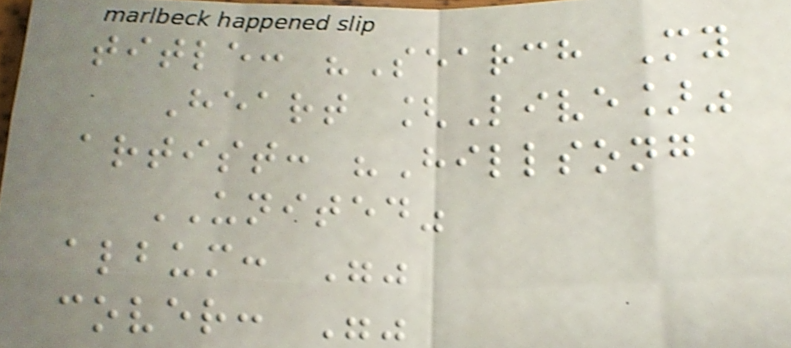title: "Search My
Heart [Live]"
artist: "Hillsong
UNITED"
album: ""
cover: ""
